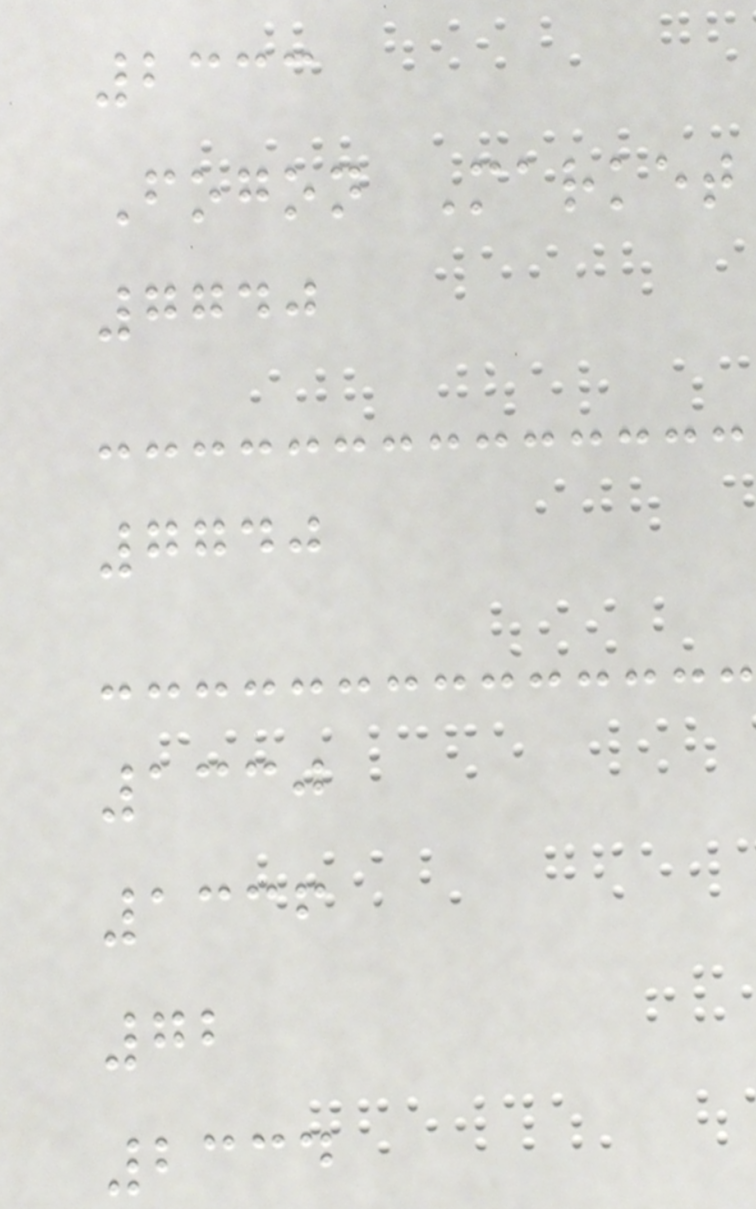2333
Fogon Market
7740
7740
1330
1336
72
2334
